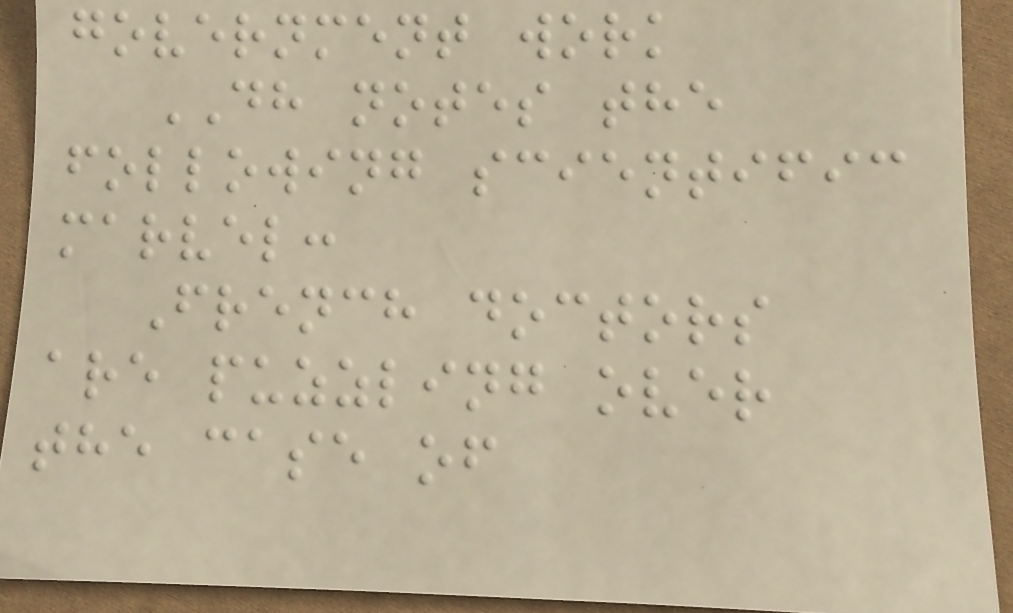government work
DH notes the
following scientific
marvel:
French doctors
are puzzling over
the case of
